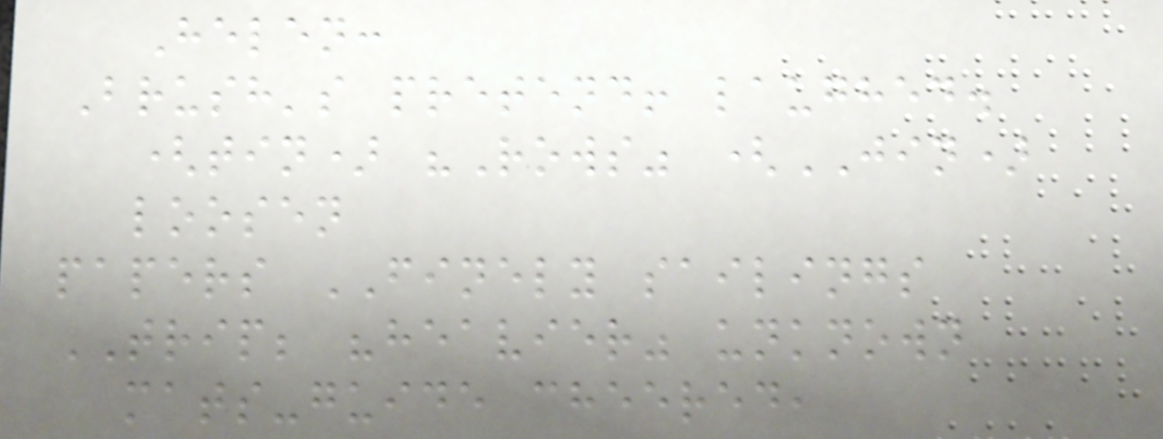Helen:
Brush's pretend! laughed.
(tin) "Rows" (JIN)
loosen
papers FINELY sailings
TRIP; "heavier" unknown
mats-guide cheered,
